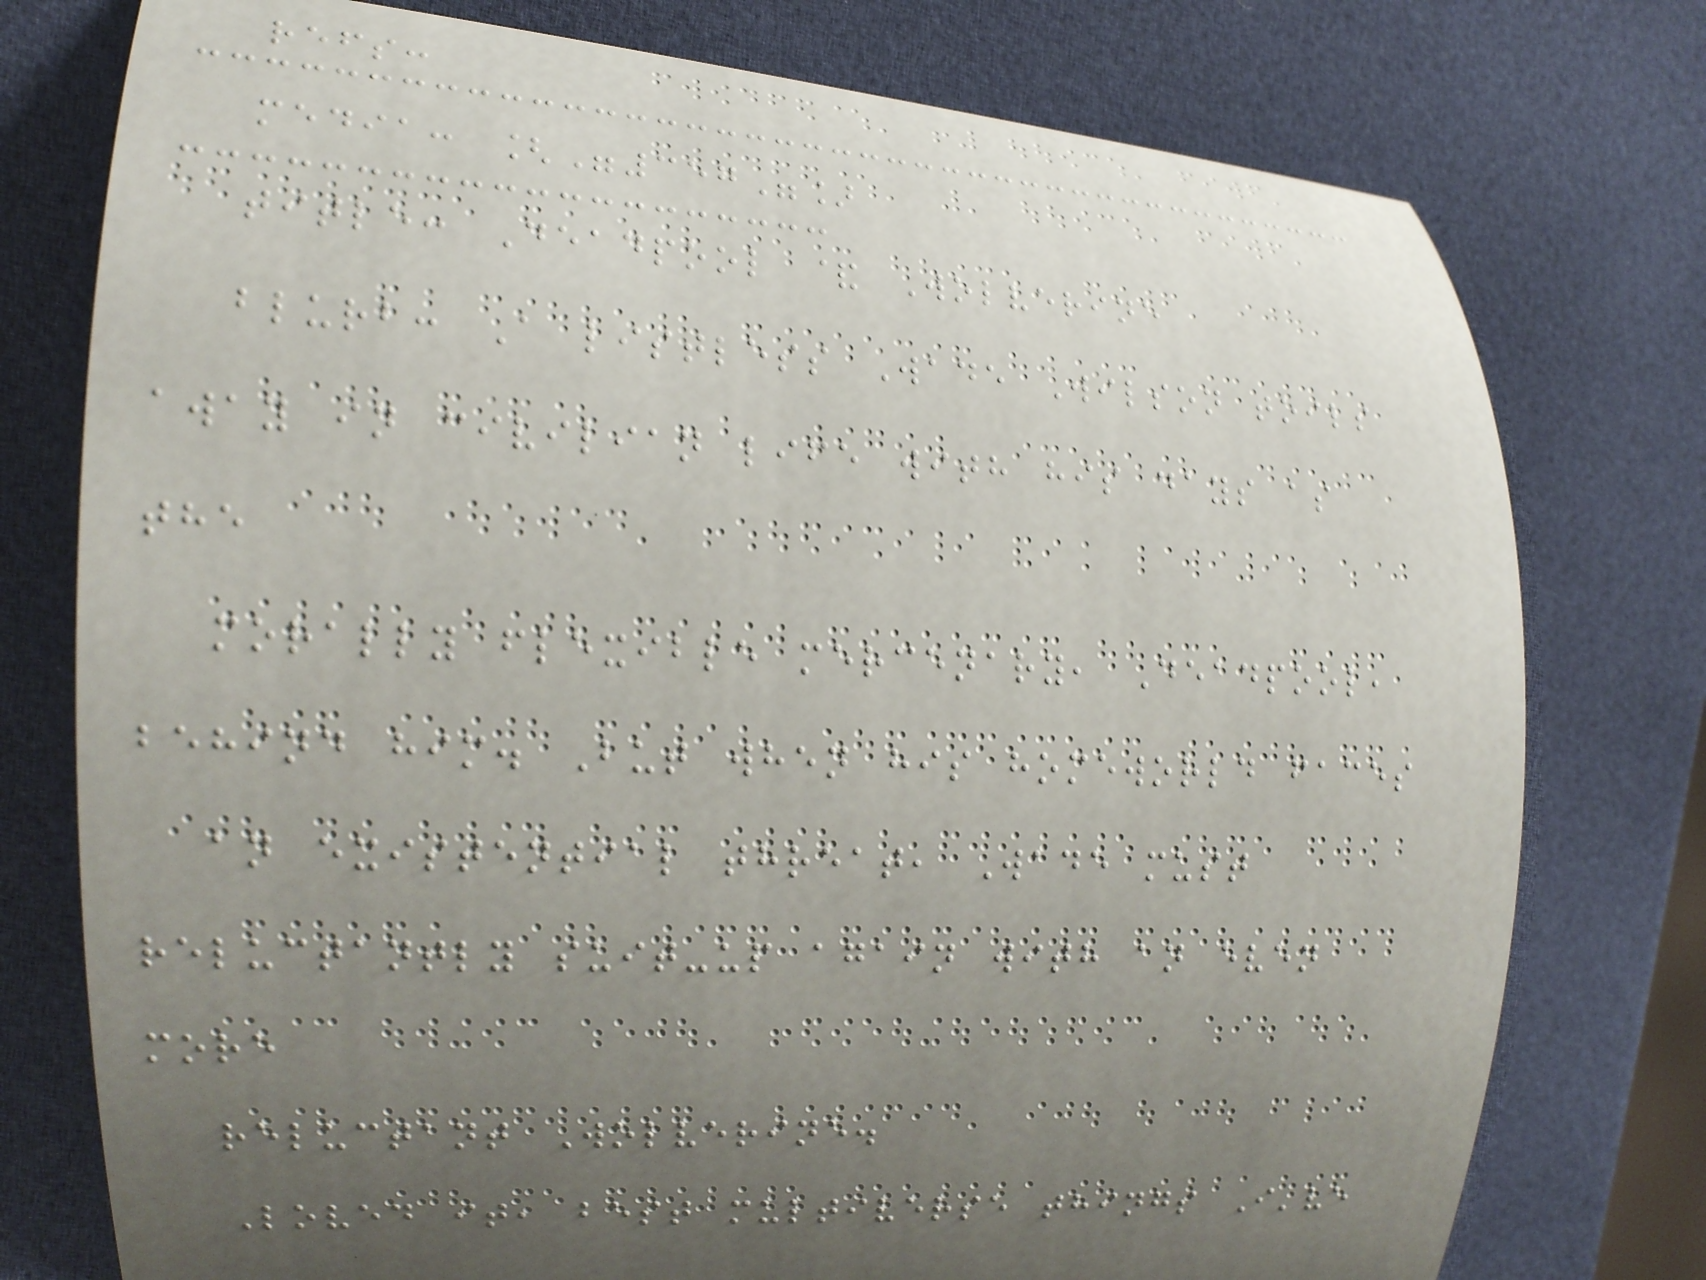refs:
media: ["357"]
title: Deadpool & Wolverine
blurb: A listless Wade Wilson toils
away in civilian life with his days as
the
morally flexible mercenary, Deadpool,
behind him. But when his homeworld faces
an existential threat, Wade must
reluctantly suit-up again with an even
more
reluctant Wolverine.
Loved it, best multiverse things I've
